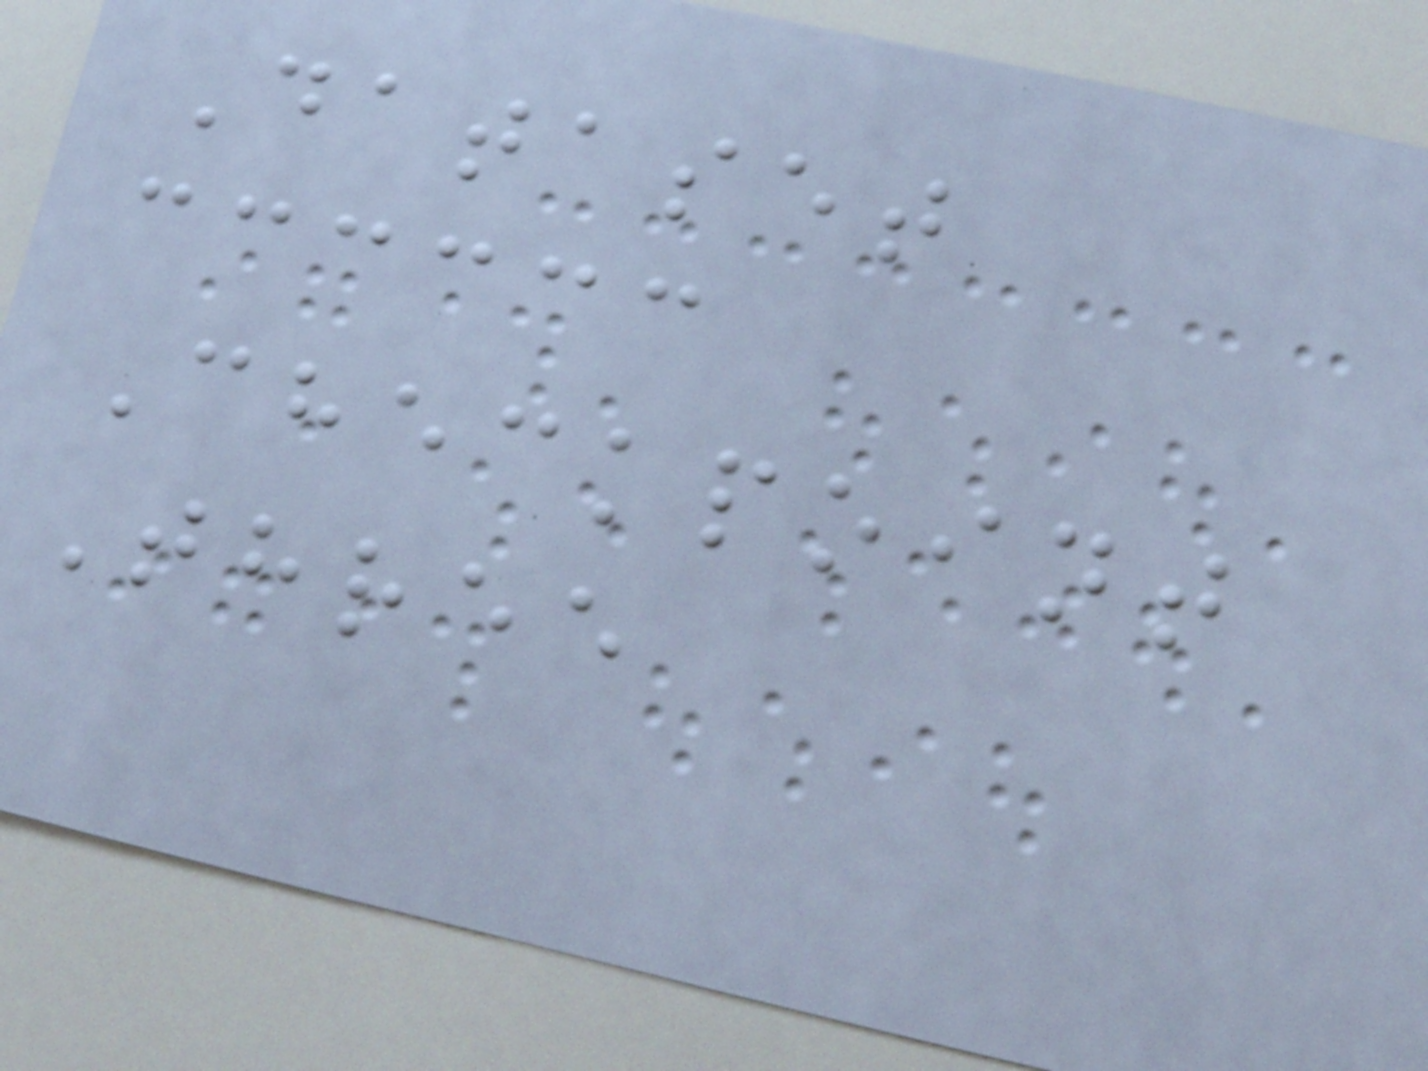Dataset
Checkpoint
Three
